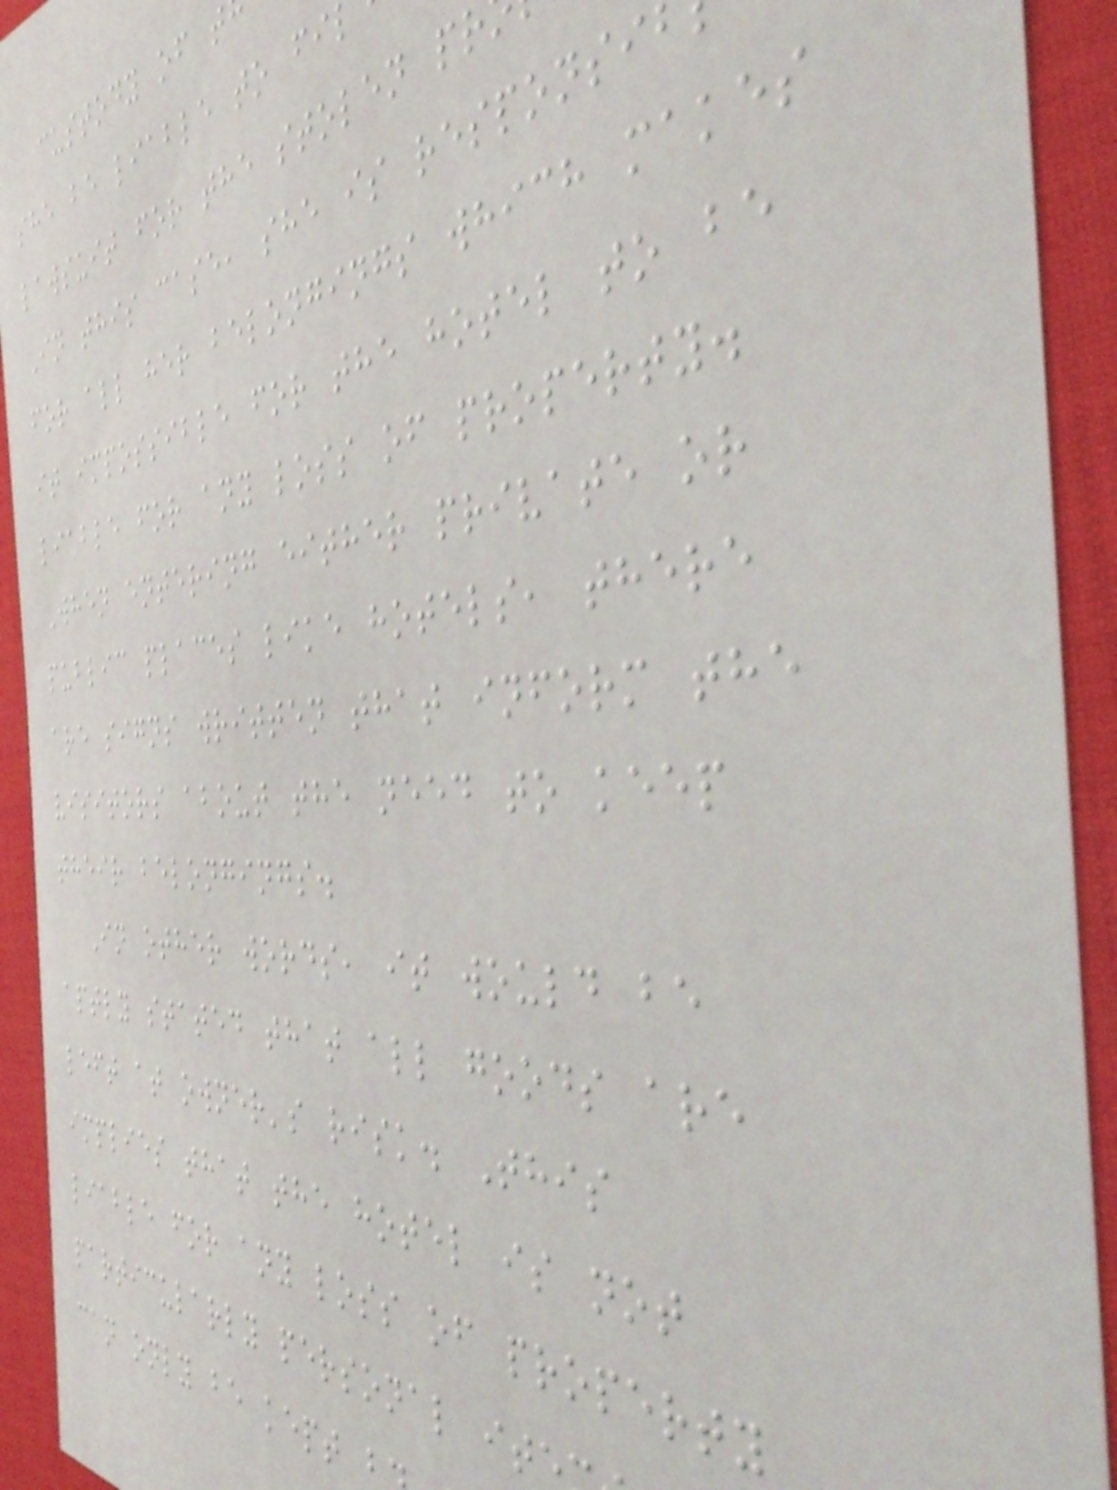custody of t
she be liable to fi
lawsuit for the stolen pr
In this case, she is responsi
for all her belongings which makes
it impossible for the hotel to be
liable for any loss of property.
When entering either private or
public places like hotels, there
are signs written that inform the
visitors about the need to keep
their belongings.
In other words, it would be
aptly stated that all goods are
left at owner's risk. This
implies that the hotel is not
liable for any loss of property
particularly personal it
can only be kept
